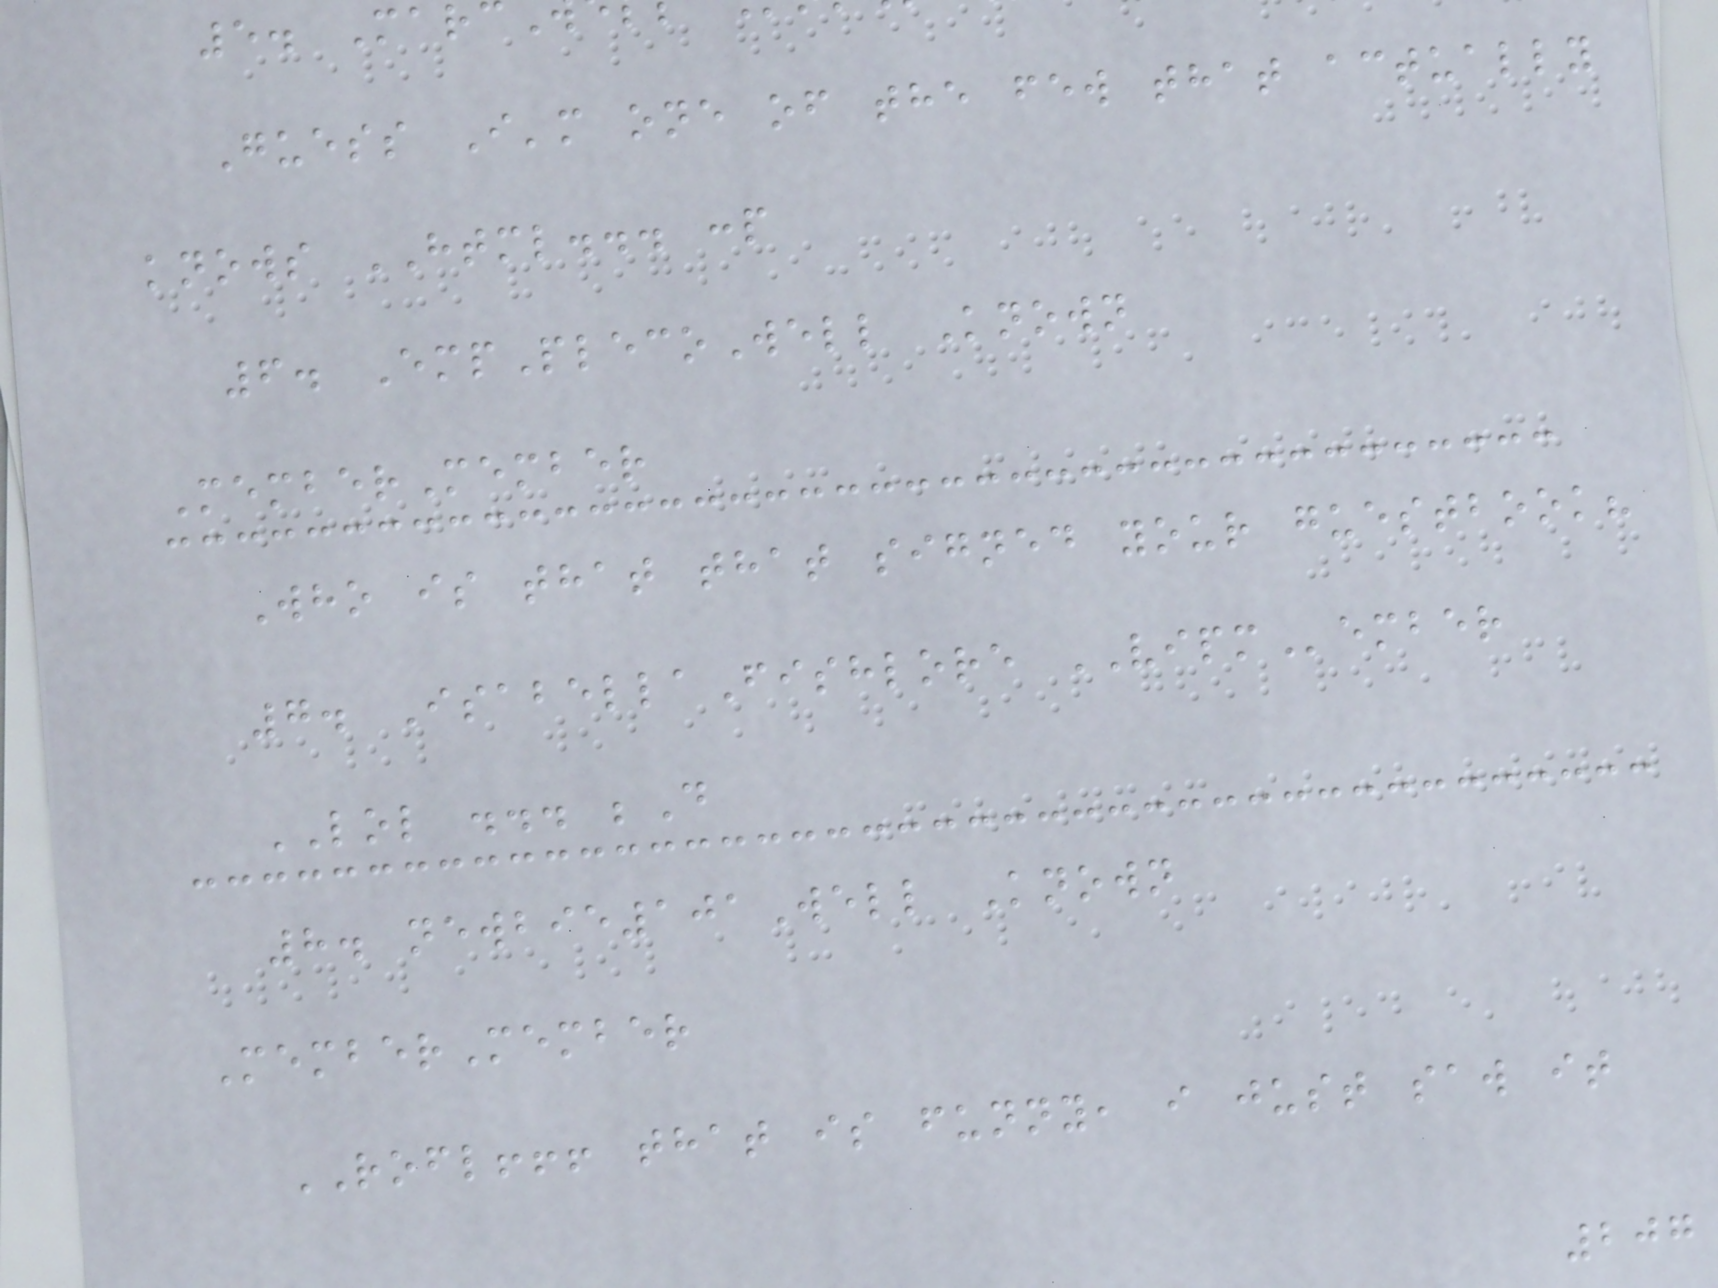Guess I'm one of the few that actually
knows HTML... :p
6. EmpPlecoWell Known
MemberMember
Who is that that signed your guestbook?
7. IsabellaFishlore VIPMember
LOL ... ;D
8. newbie101Well Known
MemberMember
ROFL!!! that is funny, i just saw it
207
